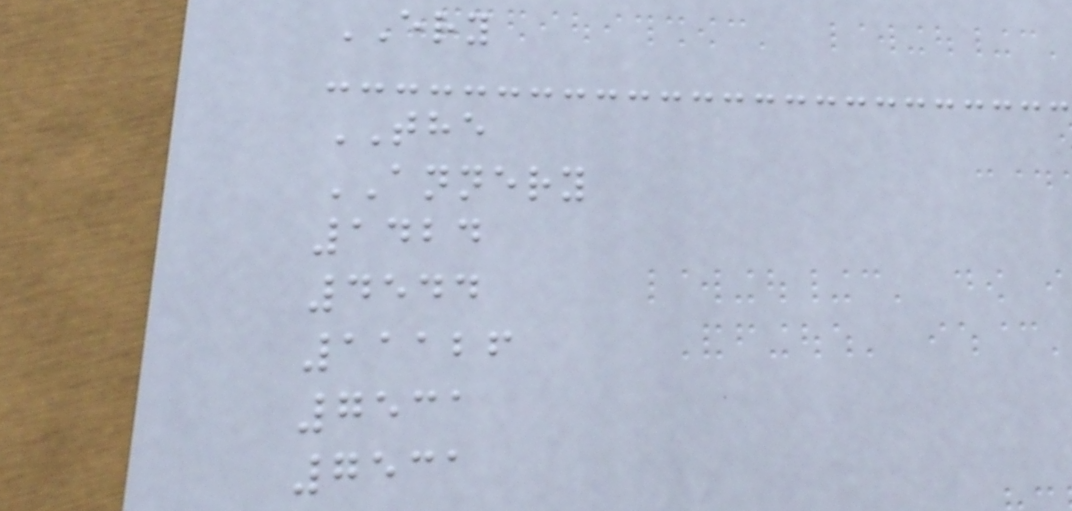ERY
THE
ANNERY
1424
4544
11126
7531
7531
